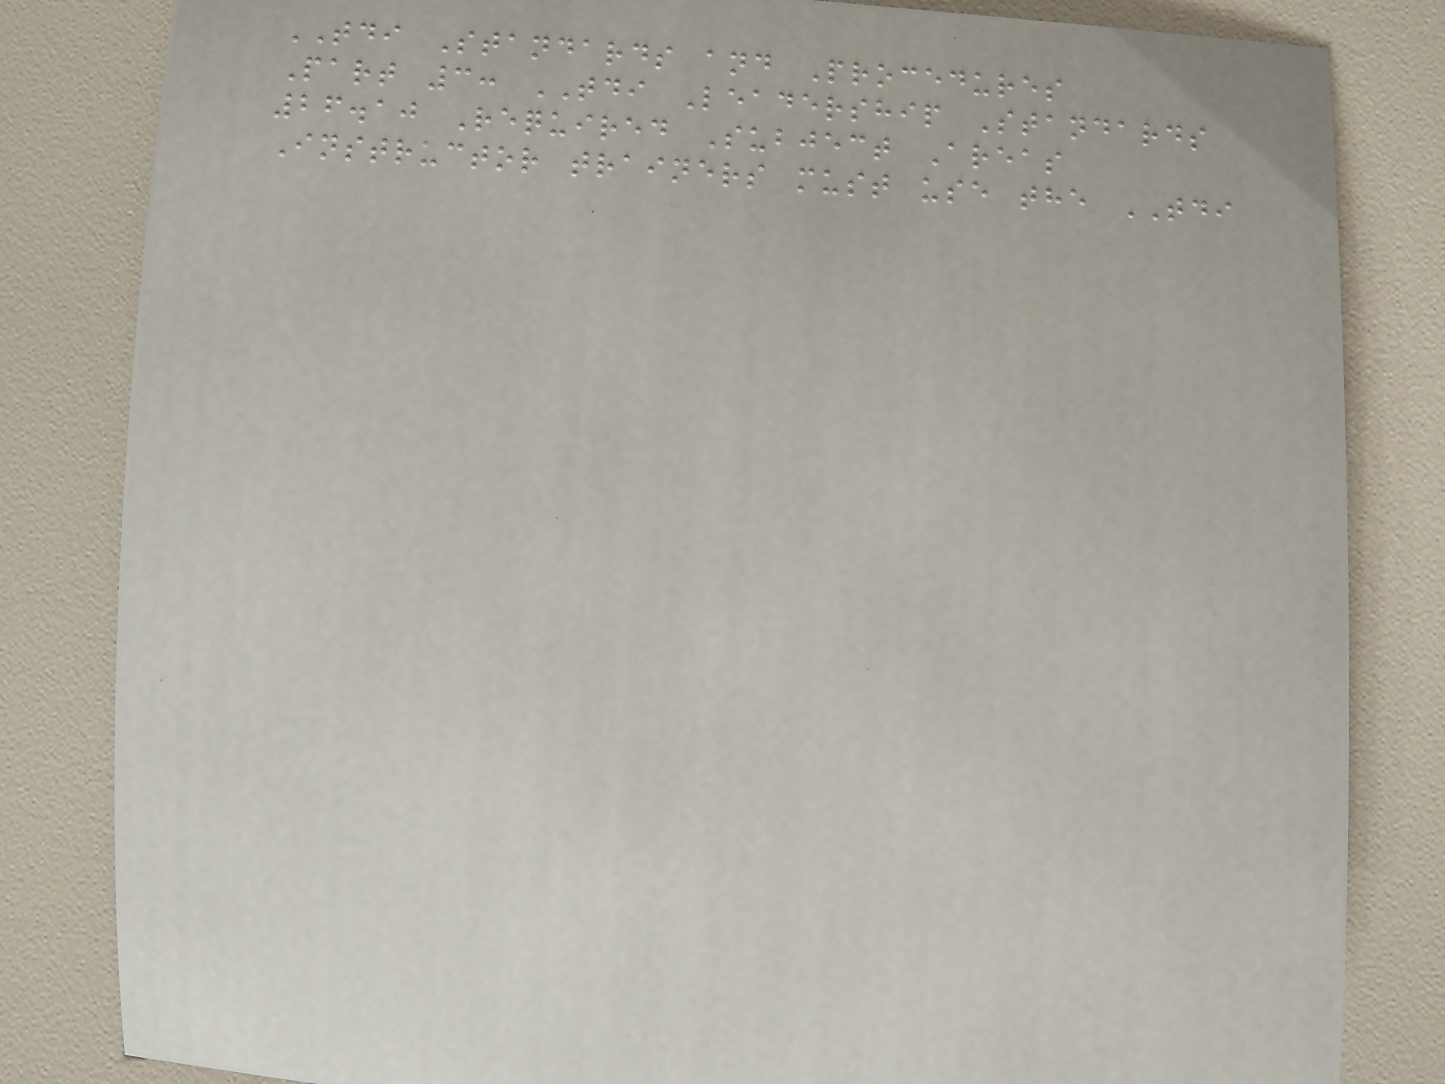TDI Standards and Procedures
Part 3: TDI Leadership Standards
26.10 Required Subject Areas
Instructor trainers must use the TDI
